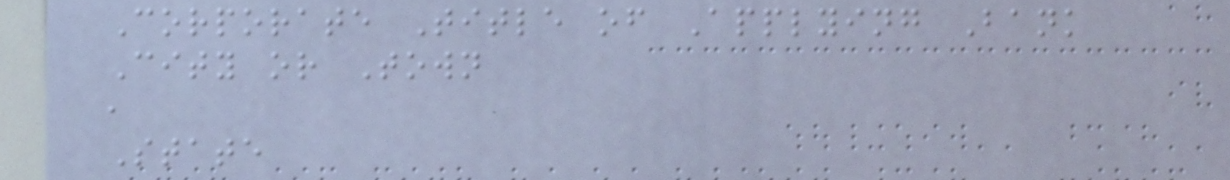Corporate Title of Applying Bank
City or Town
,
State
